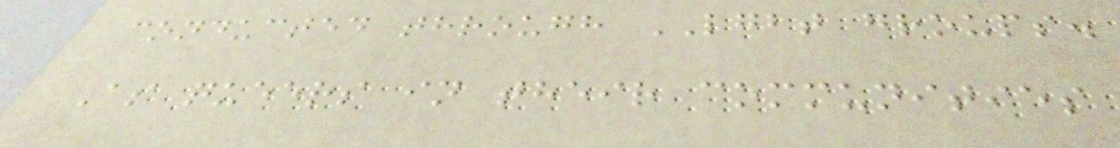conducted through LGBT groups.
As queers in their communities
